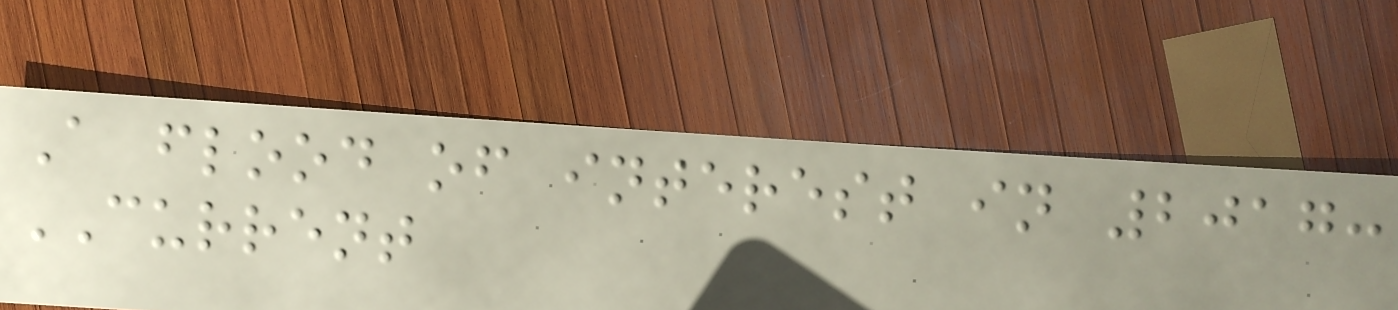A flood of interest in 2017:
CURRENT
